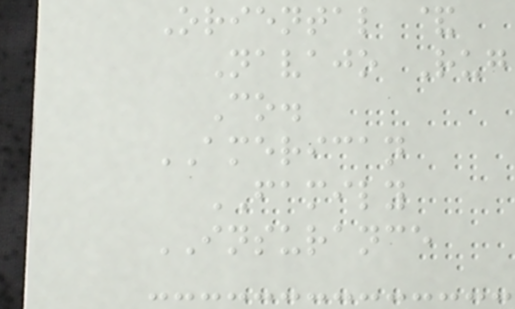Oriental &
Navajo Rug
Co.
AMERICAN
FAMILY
INSURANCE
